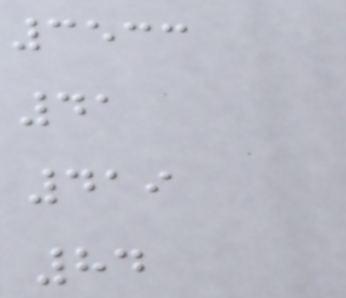3533
41
419
84
